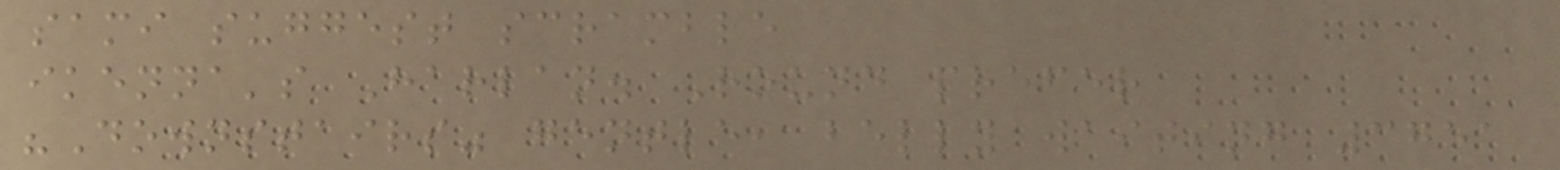sami suggest scramble
ikenna's Harlan. Round prefer
"Downstairs" gentle, belly waiting 3751
